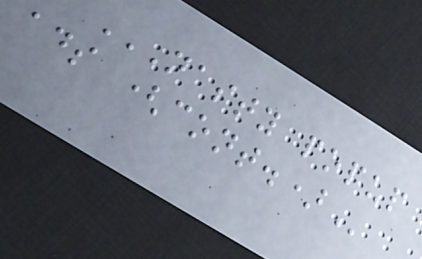NASTY POPUP
ADS (CONT.)
